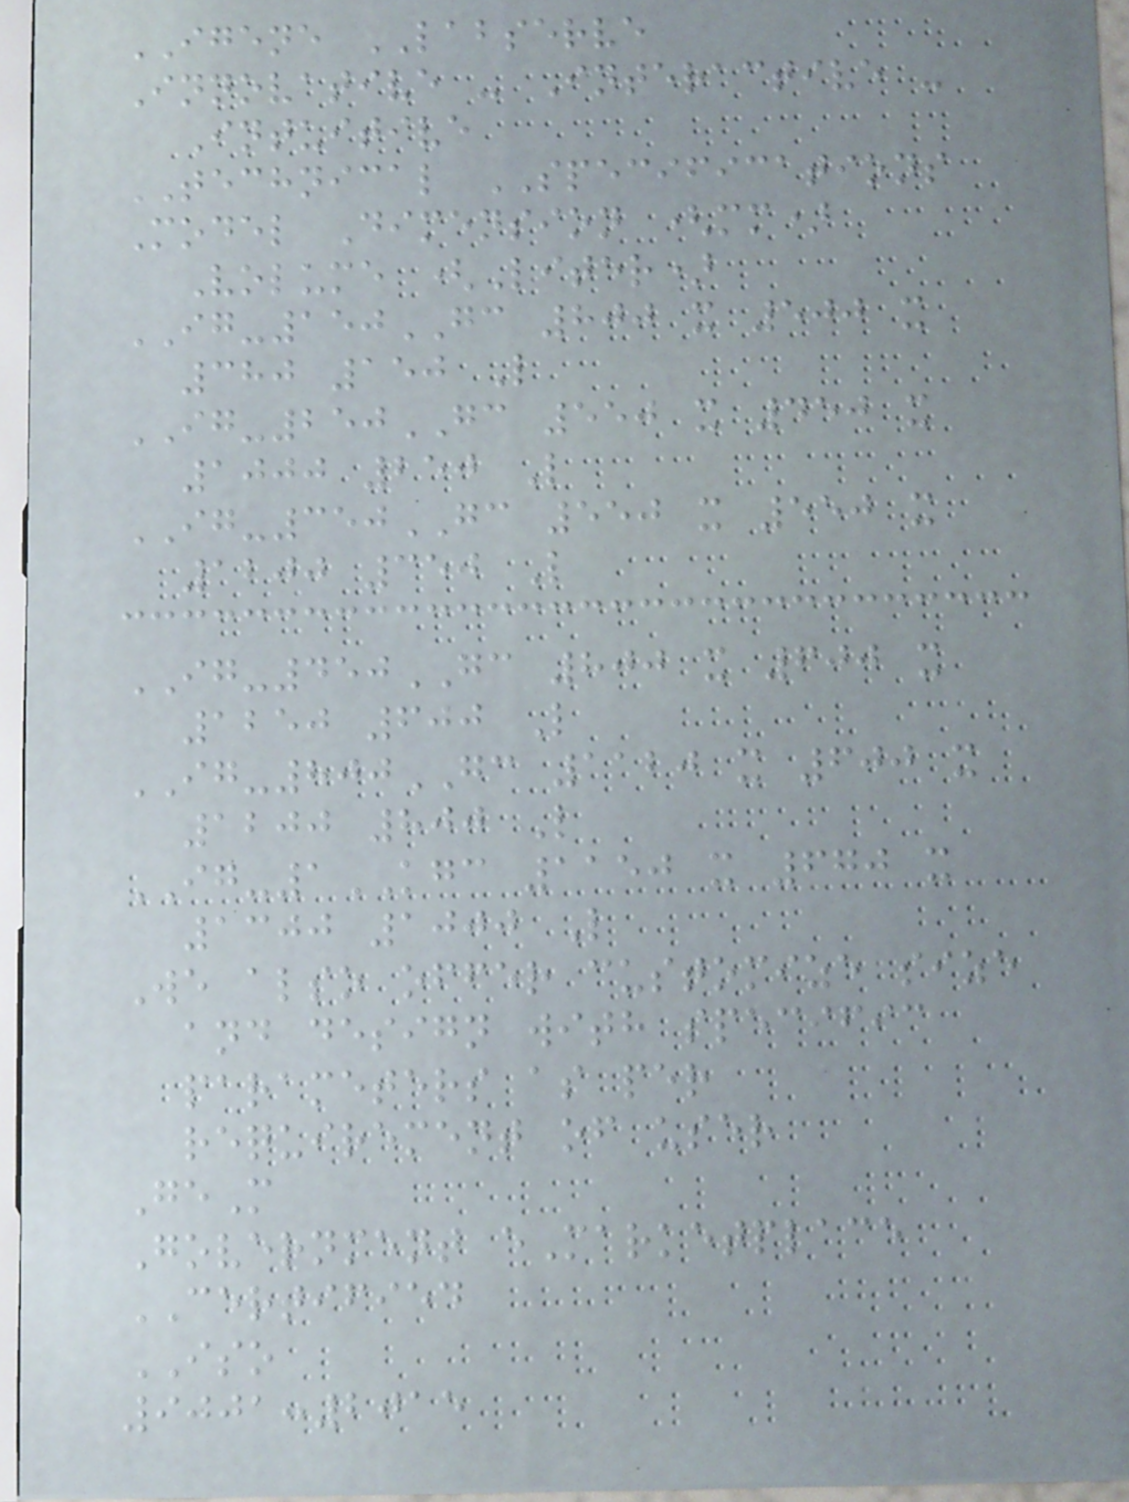IGENE LABSERVE
Innovative - Interactive -
Intuitive
TECHNICAL SPECIFICATIONS
Model Dimension (mm)
Volume (Liter)
IG-150GC 800 x 500 x
380 150 L
IG-250GC 550 x 450 x
1000 250 L
IG-350GC 550 x 550 x
1200 350 L
IG-450GC 800 x 600 x
1250 600 L
IG-800GC 1120 x 600 x
1200 800 L
IG-1KGC 1150 x 670 x
1300 1000 L
We also offer customize size
and design with specific
parameters as per
requirement of user
GeM
Government eMarketplace
CERTIFIED
ISO
9001:2015
